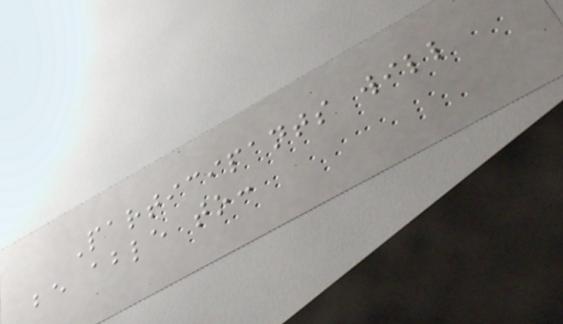Participants will
be able to:
